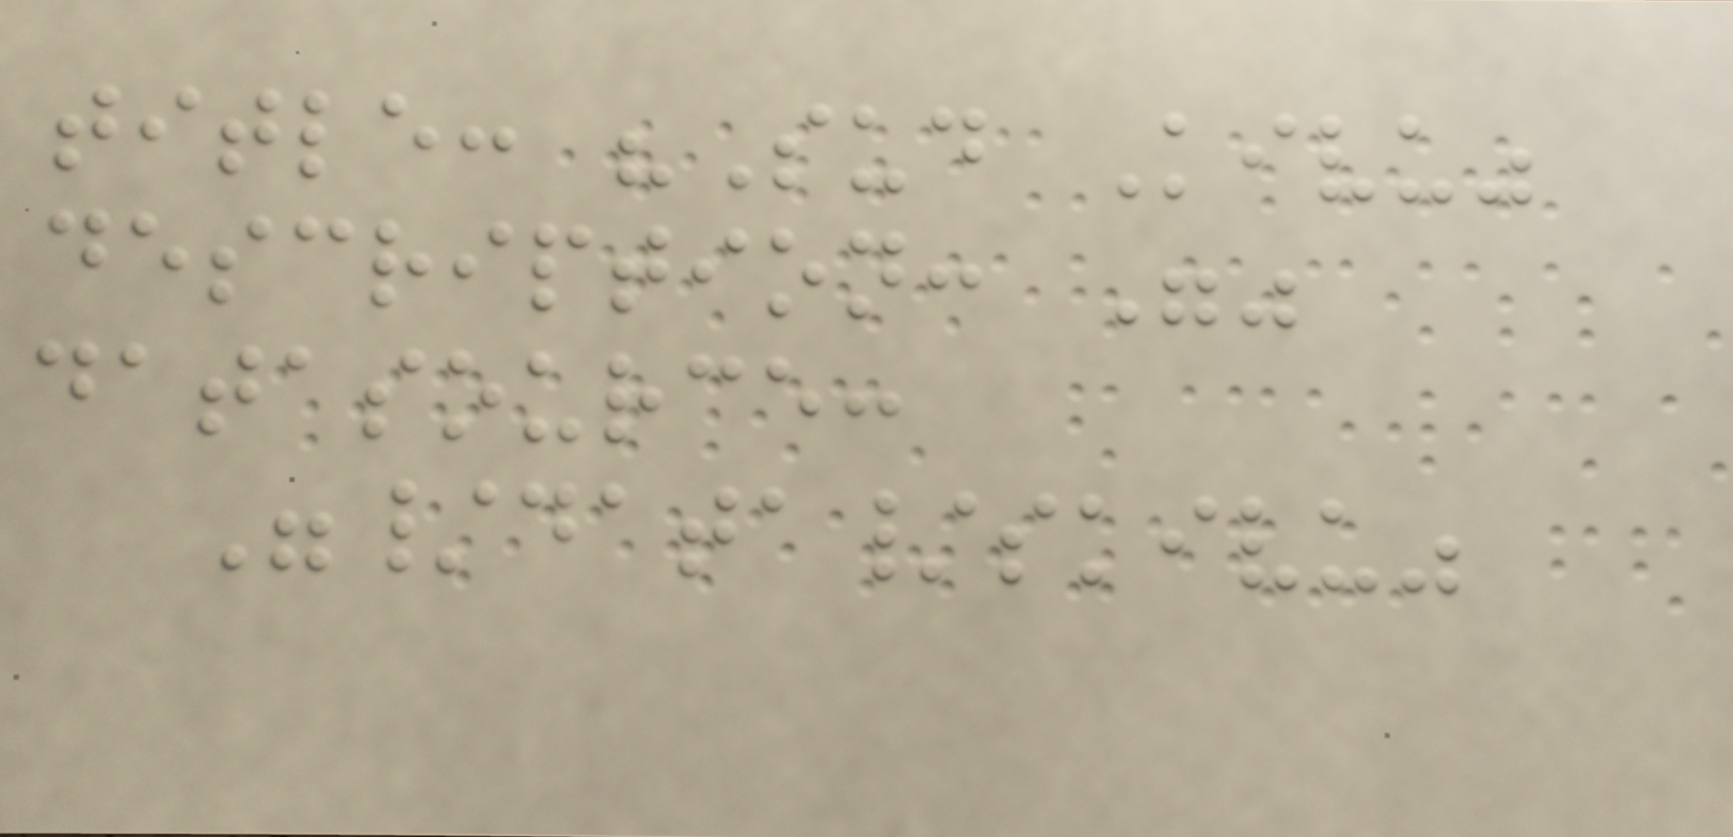title: "Sud Kivu"
description: ""
datasource:
"/data/skivu"
